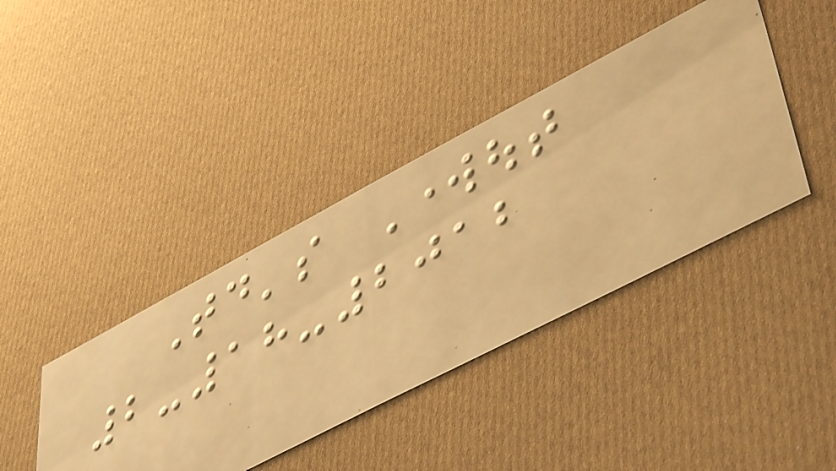Today's Workout
2-18-2012
